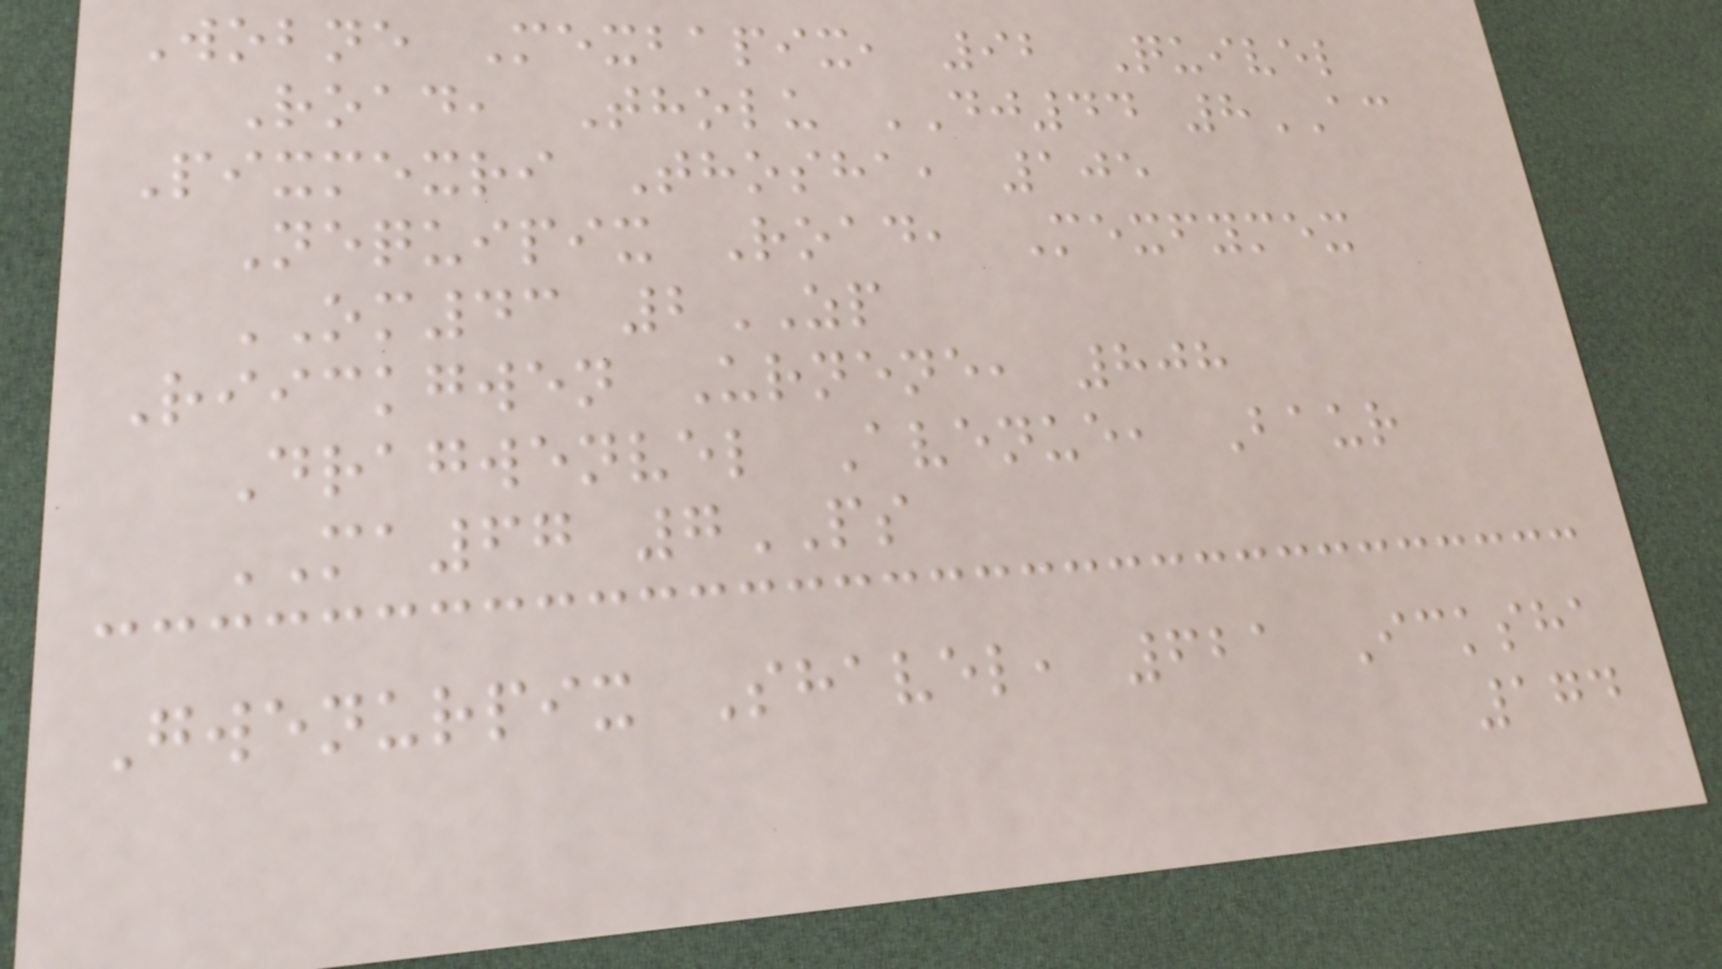Wobne Mexbapix, 92 Quivel
Road, Tholu DJ44 8AC
Pixmexri Thosha, 105
Nequipix Road, Mexfymex
OM43 2ZP
Riickgwen Urnene, 808
Dragwenvel Avenue, Baur
MA67 7PS
Gwenurpix Shavel, 621 Icksha
174
